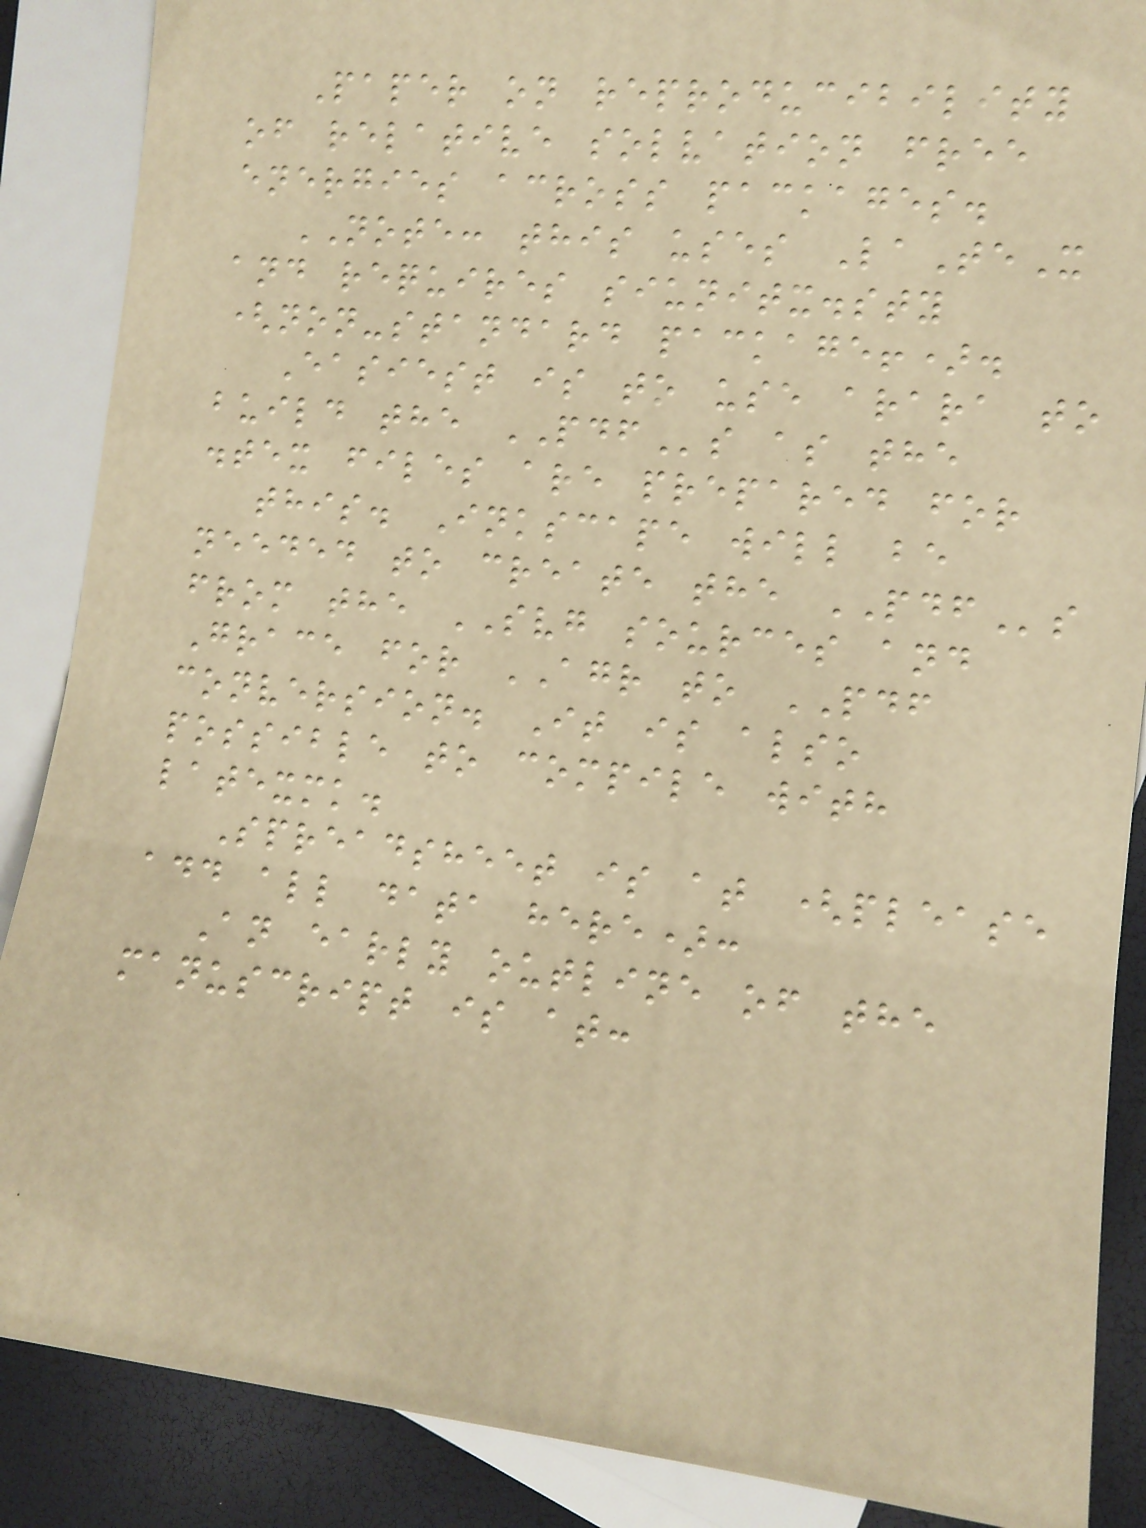Paper on reproducibility
of relative solvation free
energies across packages.
NOTE: this uses LaTeX
and requires siunitx.sty
(non-standard package!).
Easiest is to use arara to
build the PDFs as the
.tex files are prepared for
this. Inkscape will be
needed to create the PDFs
from the SVG sources and
Grace for AGR to PDF
conversion. It is also
possible to compile with
latexmk.
Spreadsheet is at (please
add all data here):
An early outline of the
manuscript is at:
